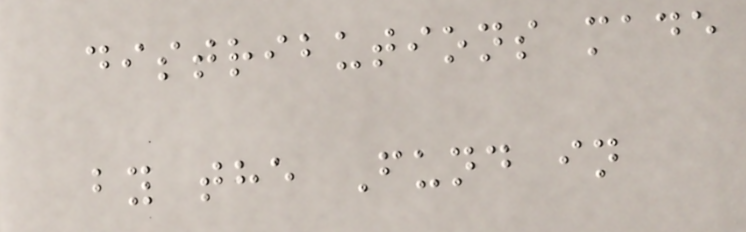distributions made
by the Fund in
